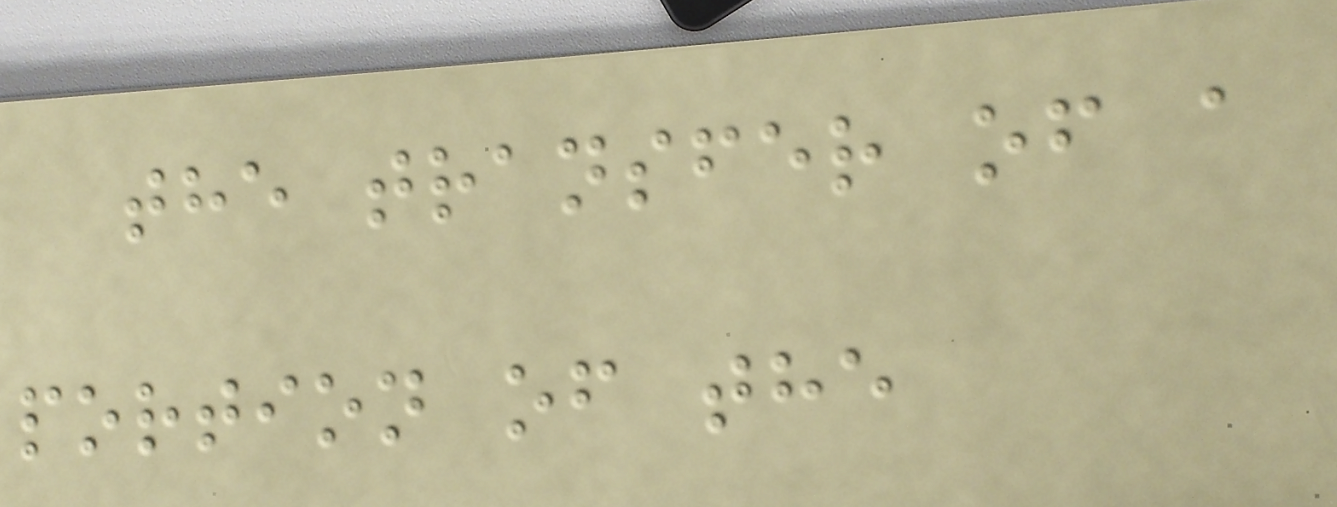the transfer of a
portion of the
